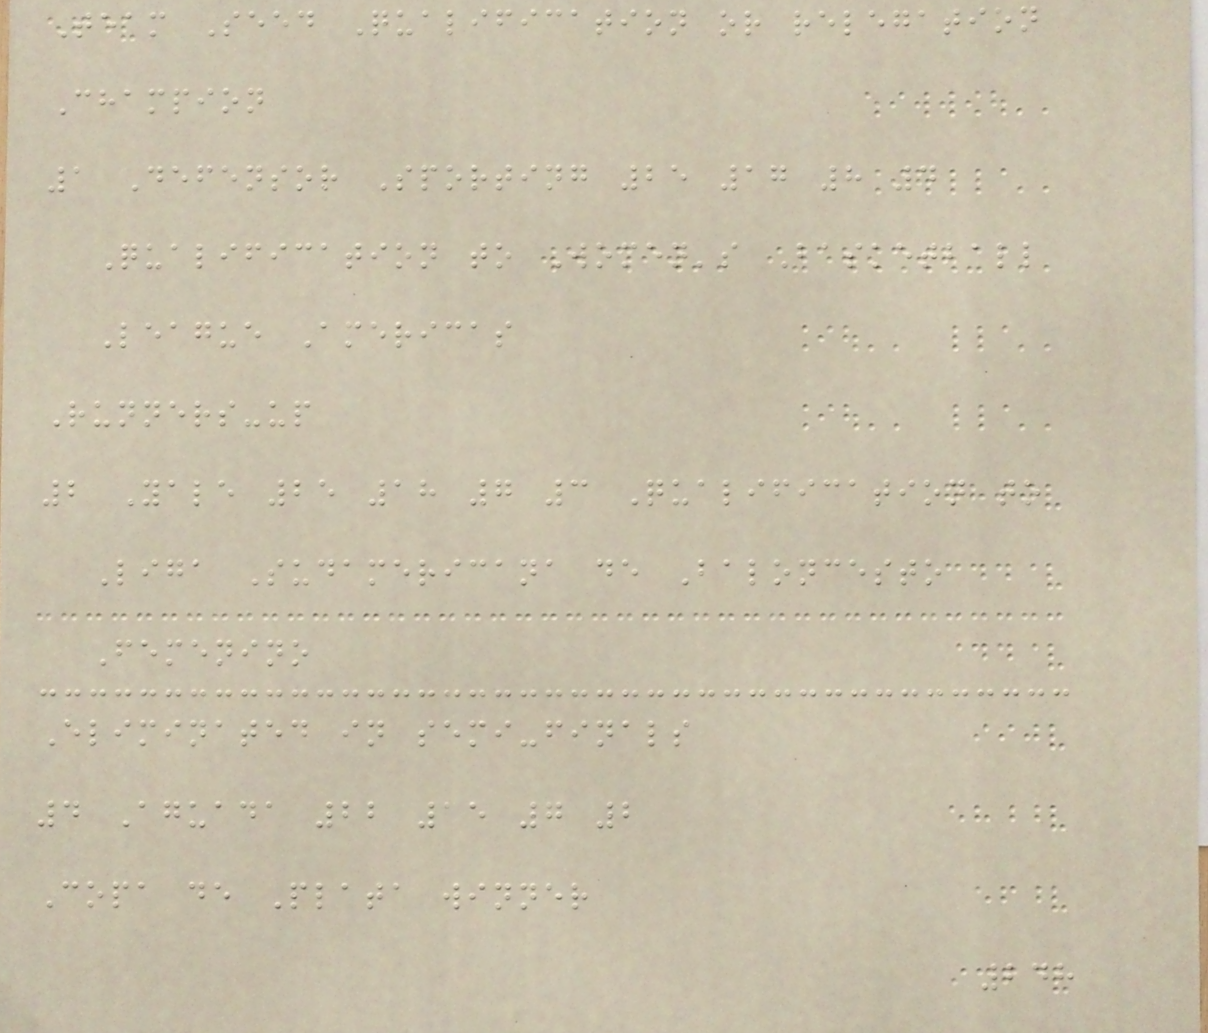Team Seed Qualification or relegation
Champion
1 Defensor Sporting 25 17 8 4
Qualification to Women's Basketball
League Americas
Runners-up
2 Yale 25 18 7 3 Qualification to
Liga Sudamericana de Baloncesto
Femenino
Eliminated in semi-finals
4 Aguada 22 15 7 2
Copa de Plata winner
248
